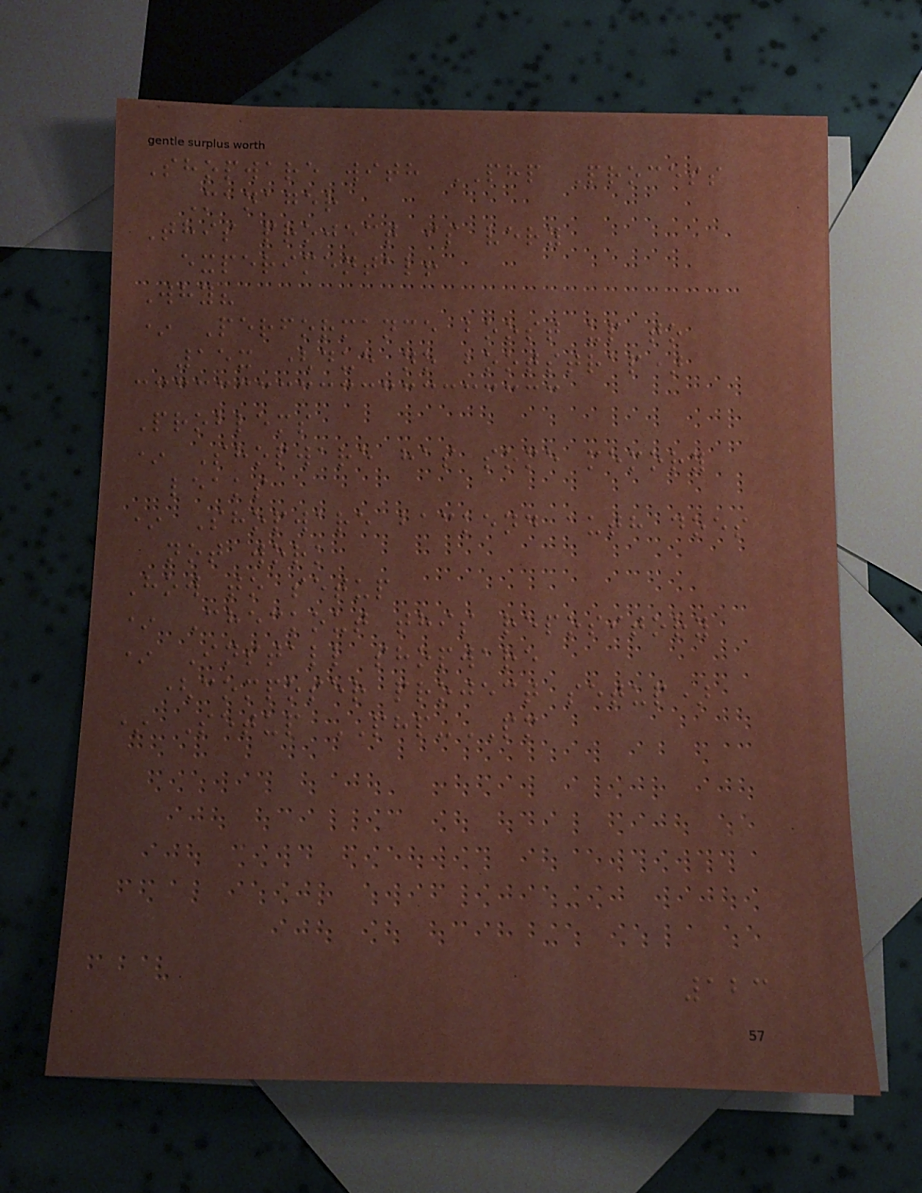Shopware with PHP Process
Manager
This project is very
experimental!
Why?
* Performance boost up to
15x (due no bootstrap)
Problems
* Shopware has some memory
leaks
* Shopware backend auth does
not work
How to setup
* Checkout this repository
* Install shopware
(composer project setup)
* Setup PHP-PM
123
